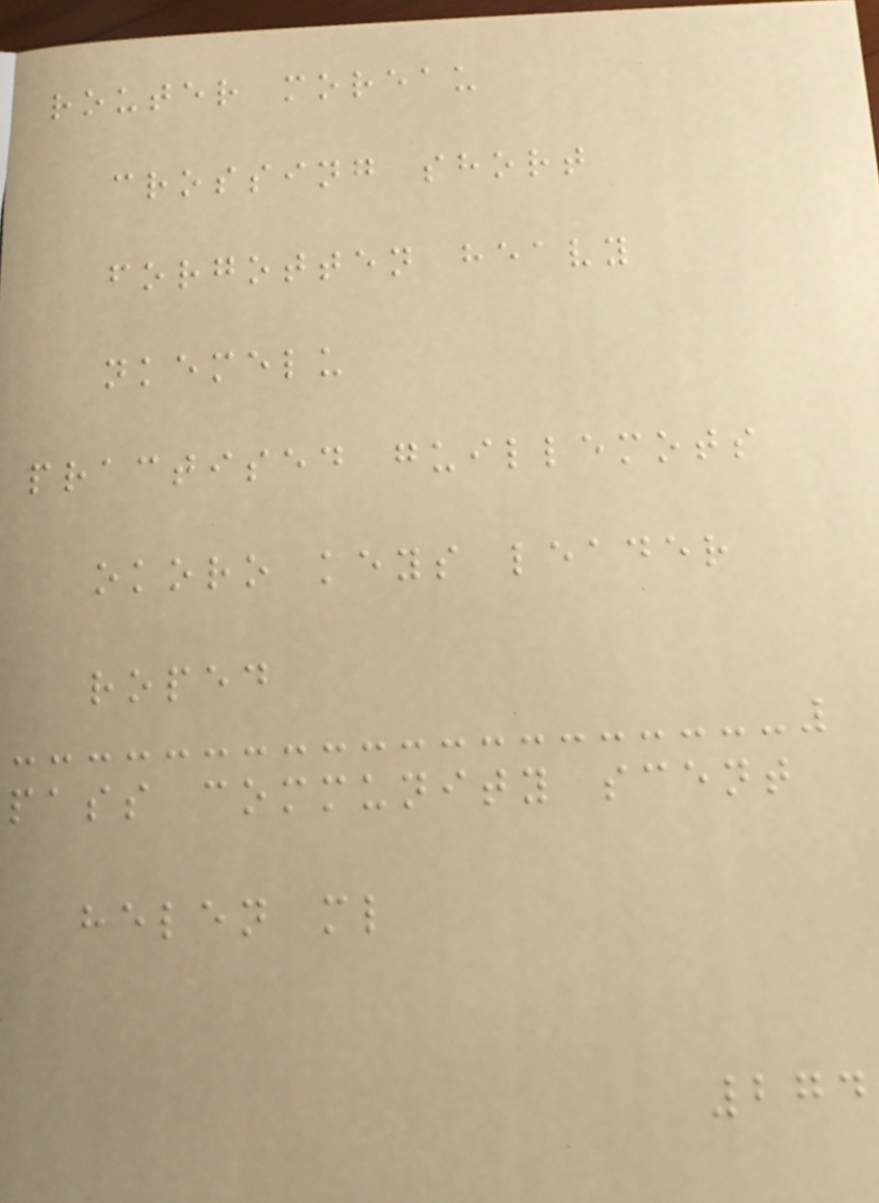router moreau
crossing short
forgotten heavy
nkemelu
practised guillemots
okoro keys leader
roped
pass community scent
helen ml
274
